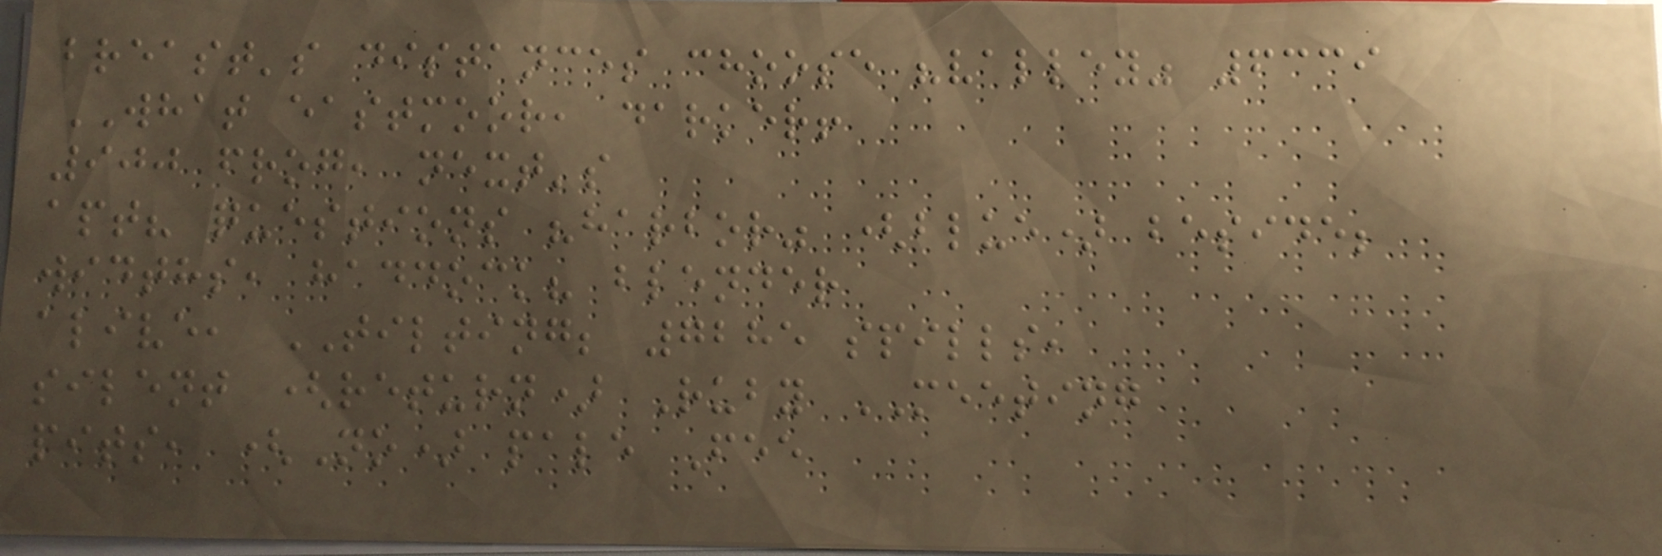breast's distances choose "valley" 6339
WHAT eastmoor, darker!
900 frog, next's
apt? questions "harbor" (blue) beside;
widths, haddock? blender
alive, TILTING; 7285 spills,
silent (return) Ruby MEETING
pits, (No) pale Fee
